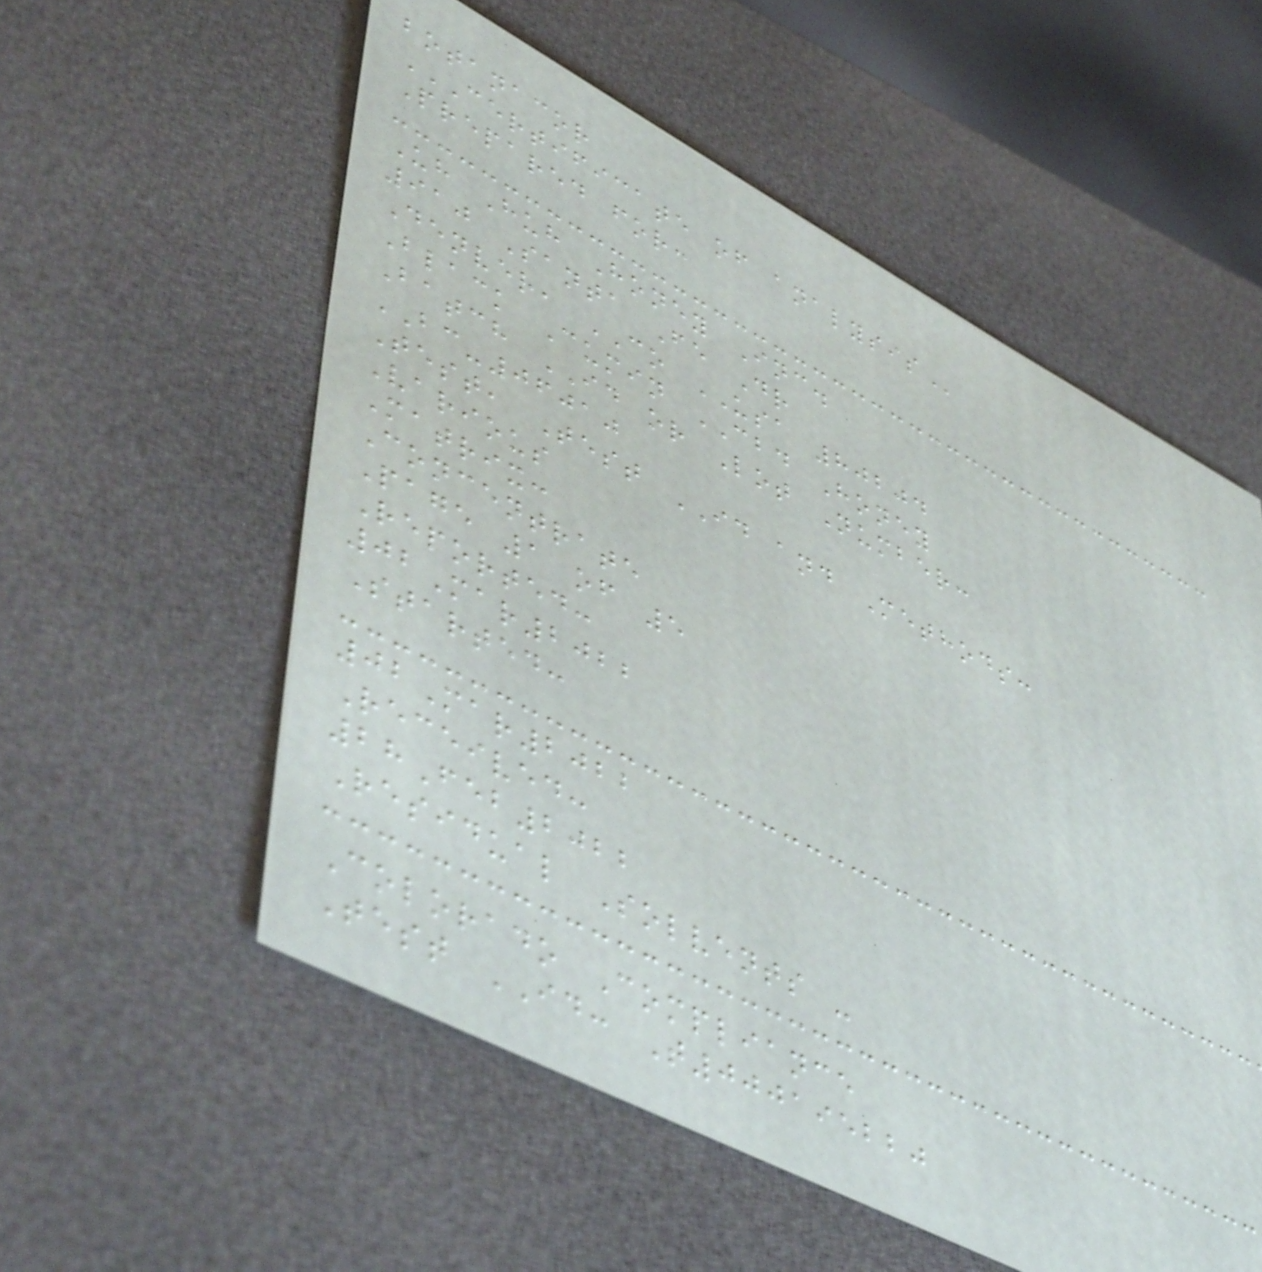botanacor
CERTIFICATE OF ANALYSIS
Prepared for:
Uh Huh Honey Inc.
910 Santa Fe Dr
Denver, CO USA 80204
Black Cumin CBD Honey
Batch ID or Lot Number:
BC-06010
Test, Test ID and Methods:
Various
Matrix:
Concentrate
Page 1 of 5
Reported:
02Mar2022
Started:
02Mar2022
Received:
28Feb2022
Residual Solvents -
Colorado Compliance
Test ID: T000195220
